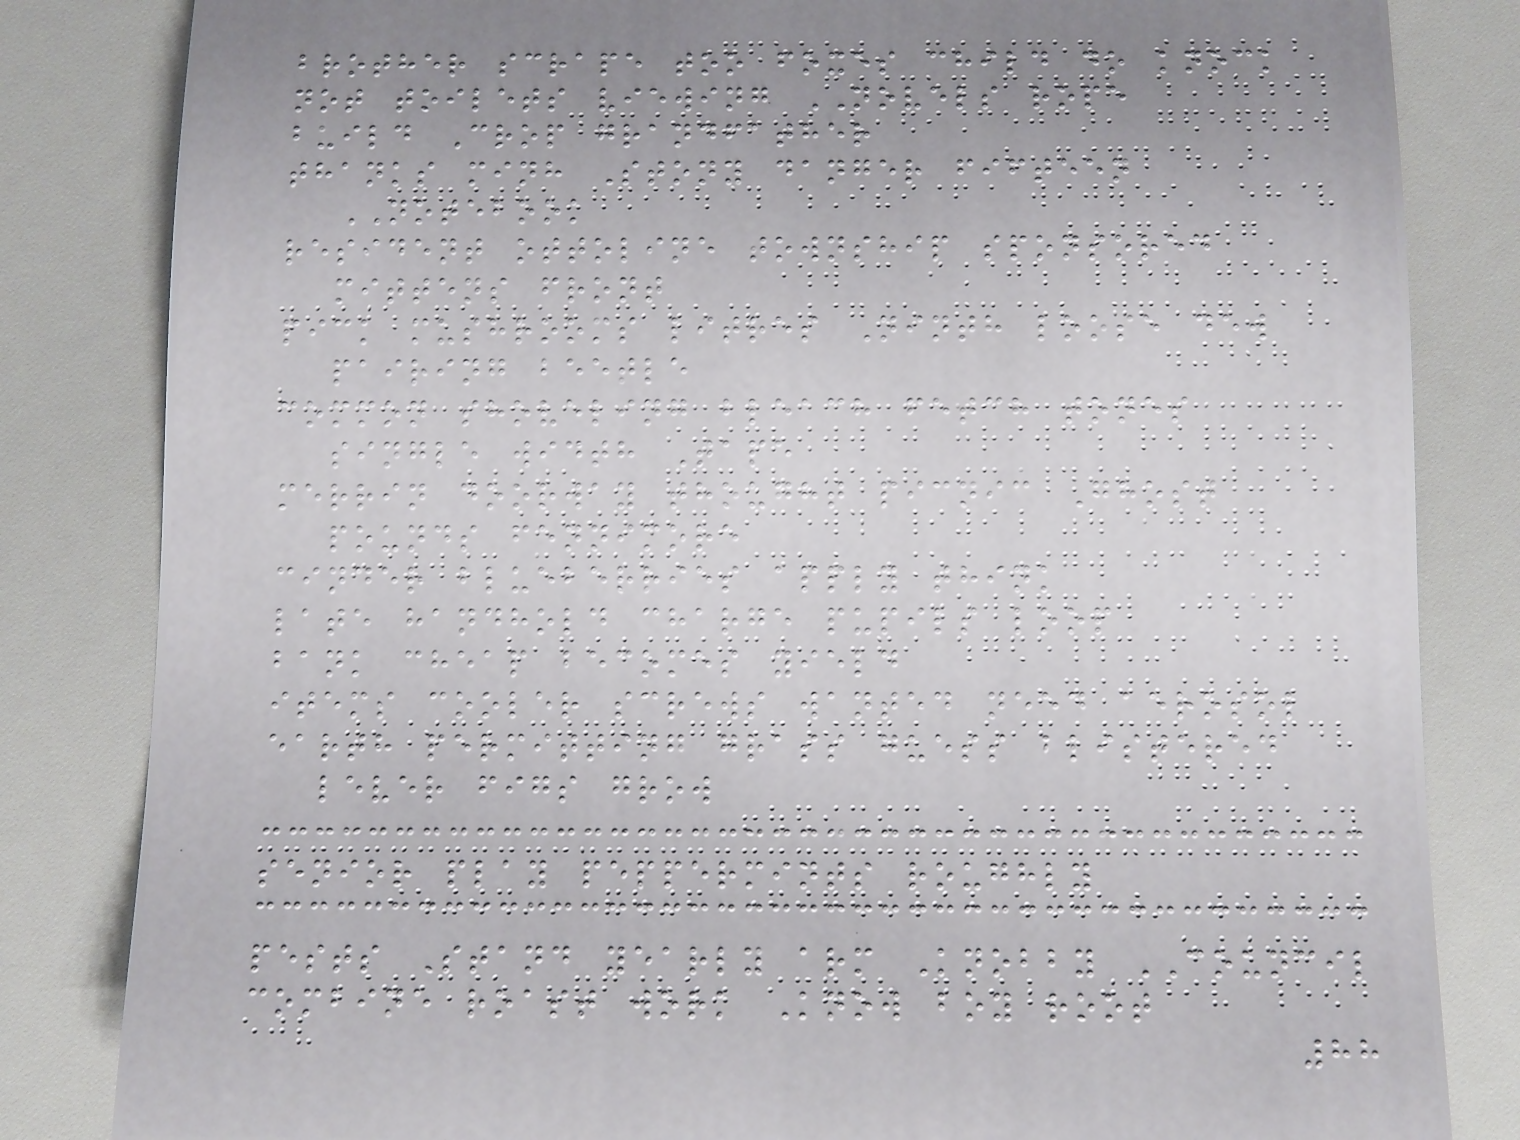brother scrape too foxes child do knock
not toilets viewing NOVELS rope
build Crop grandfather
thanks minh Stony danger fifteen
NOTEBOOK
resident ottoline township sponsored
mittens front
pick mushrooms litres Ninth loose dew
pairing beetle
common shoveling bleach fetch tones
single width Tape
merrin doorway thought picnic Ghost
pounds fennimore
cinder blueberries apply think
late handhold charge pupils loop
bank cheap becomes yield
items cooler screws wanted need aerosol
earth permitting grass guess blistered
lever figs grow
senior play peppermints roughly
pests Stand yearly arm Knobby COUNCIL
combine roast work Know boy root
88
